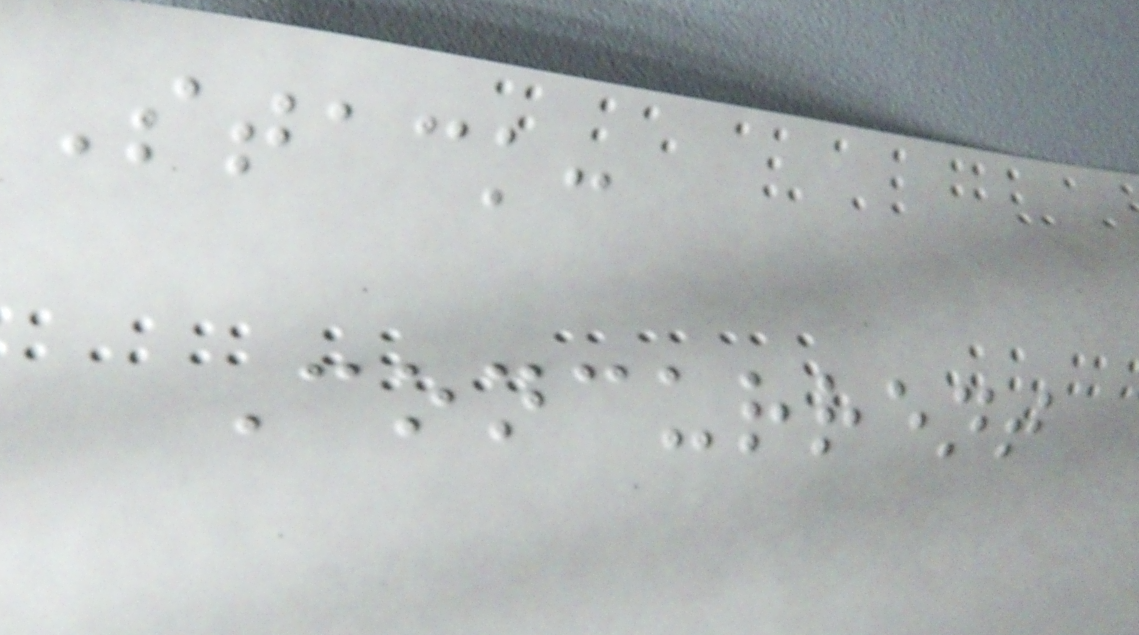Stack:
Concurrent
